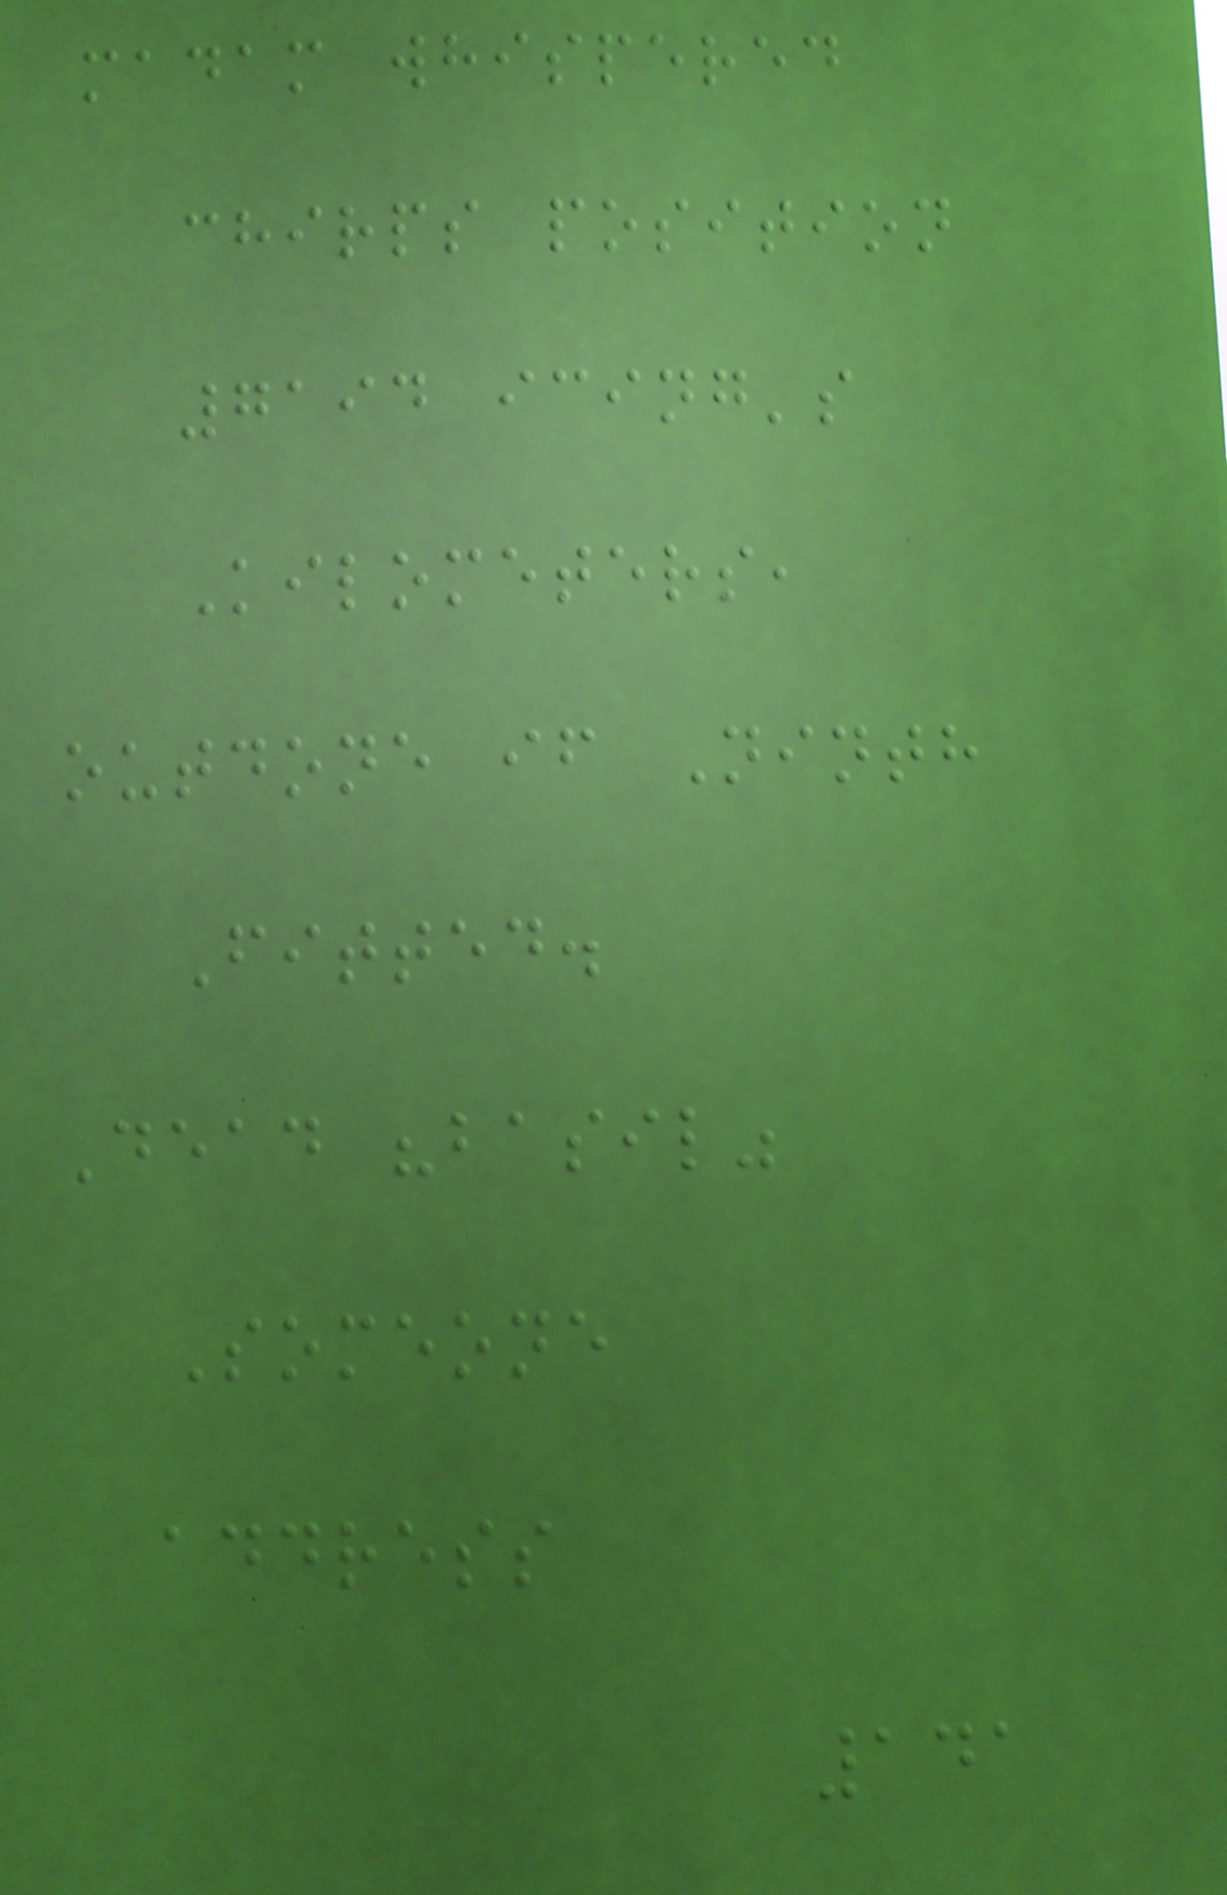madam whispered
chirps position
7194 icing's
Kilometers,
outdone if Ninth
Fitted.
Dead "basil"
Someone
address
141
